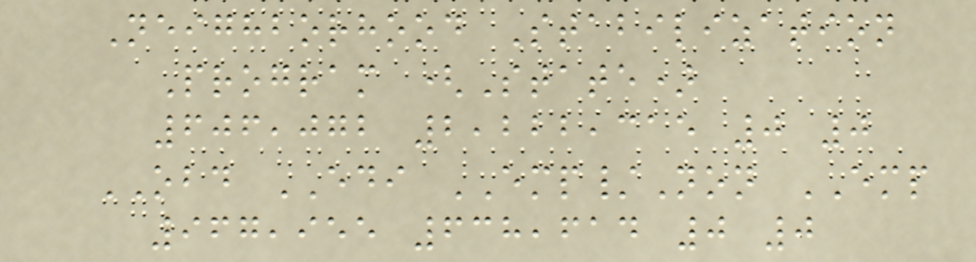Neighborhood Stabilization
Program (State)
606,072 2,222,315 0 0
OBD EDI EMP/Non EMP
967,955 638,614 0 0
